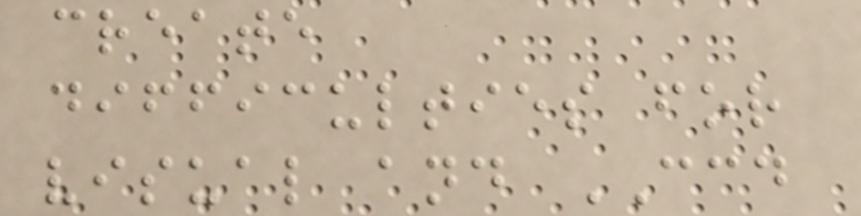create
difficulties for
visual and CCD
